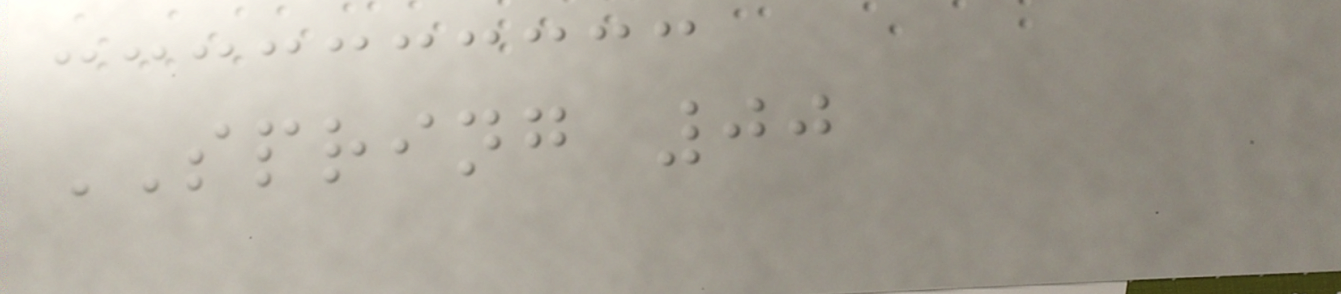SPRING 00
